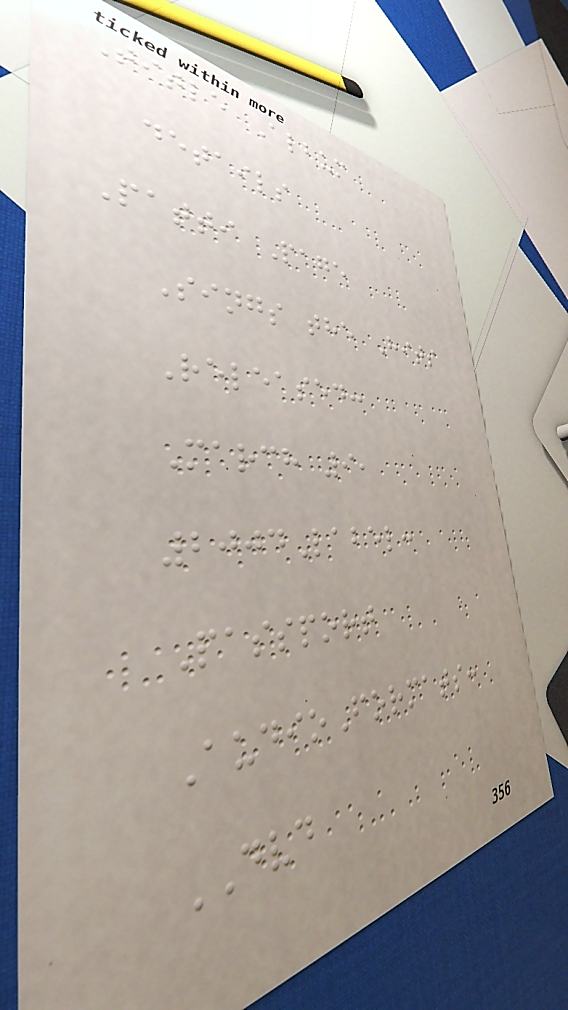Title Album
details
Patti Page
Sings the Hits
Released:
March 9,
2004Label:
Passport
AudioFormats:
DVD
